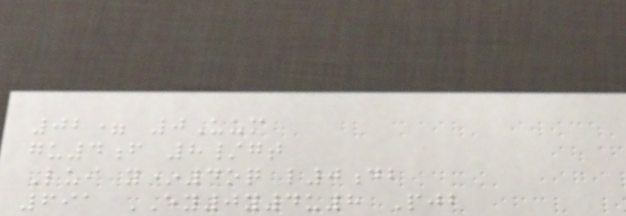02= 0Uum
gu4f 8/gt
Lui y*4oq l0db
691 EY0y4u8 Pjb
